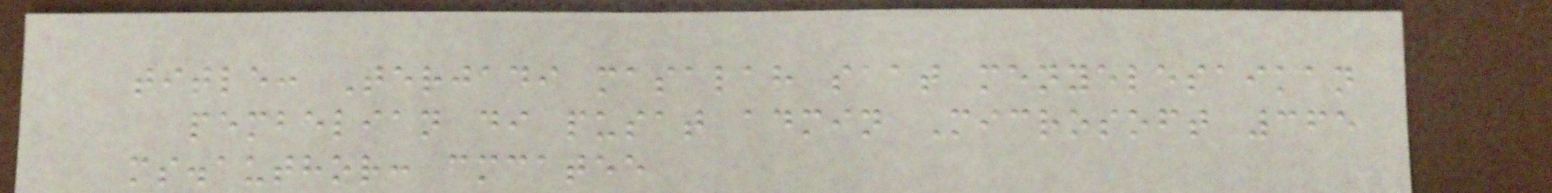title: Terjadi masalah saat menyelesaikan
pembelian di pusat admin Microsoft 365
ms.author: cmcatee
